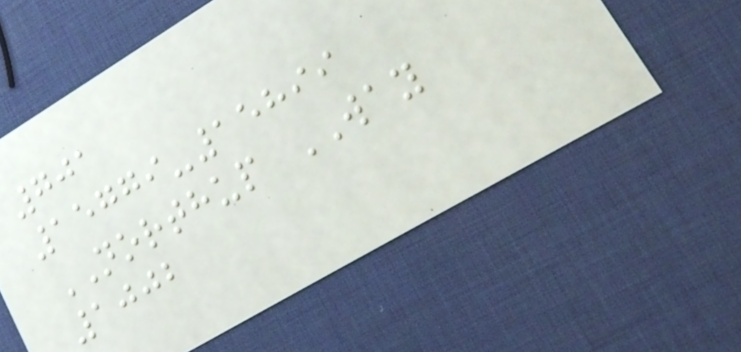701
15779-15899
NORTHUP WAY
1002
